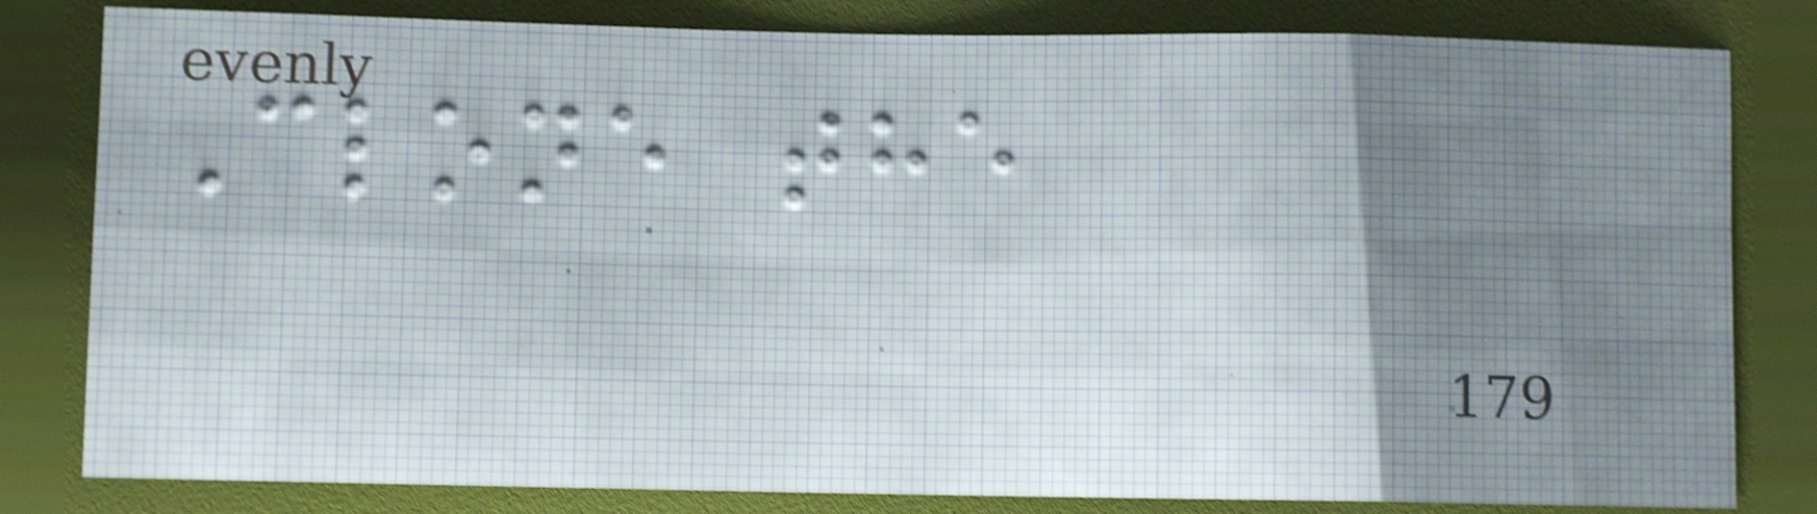Clone the
